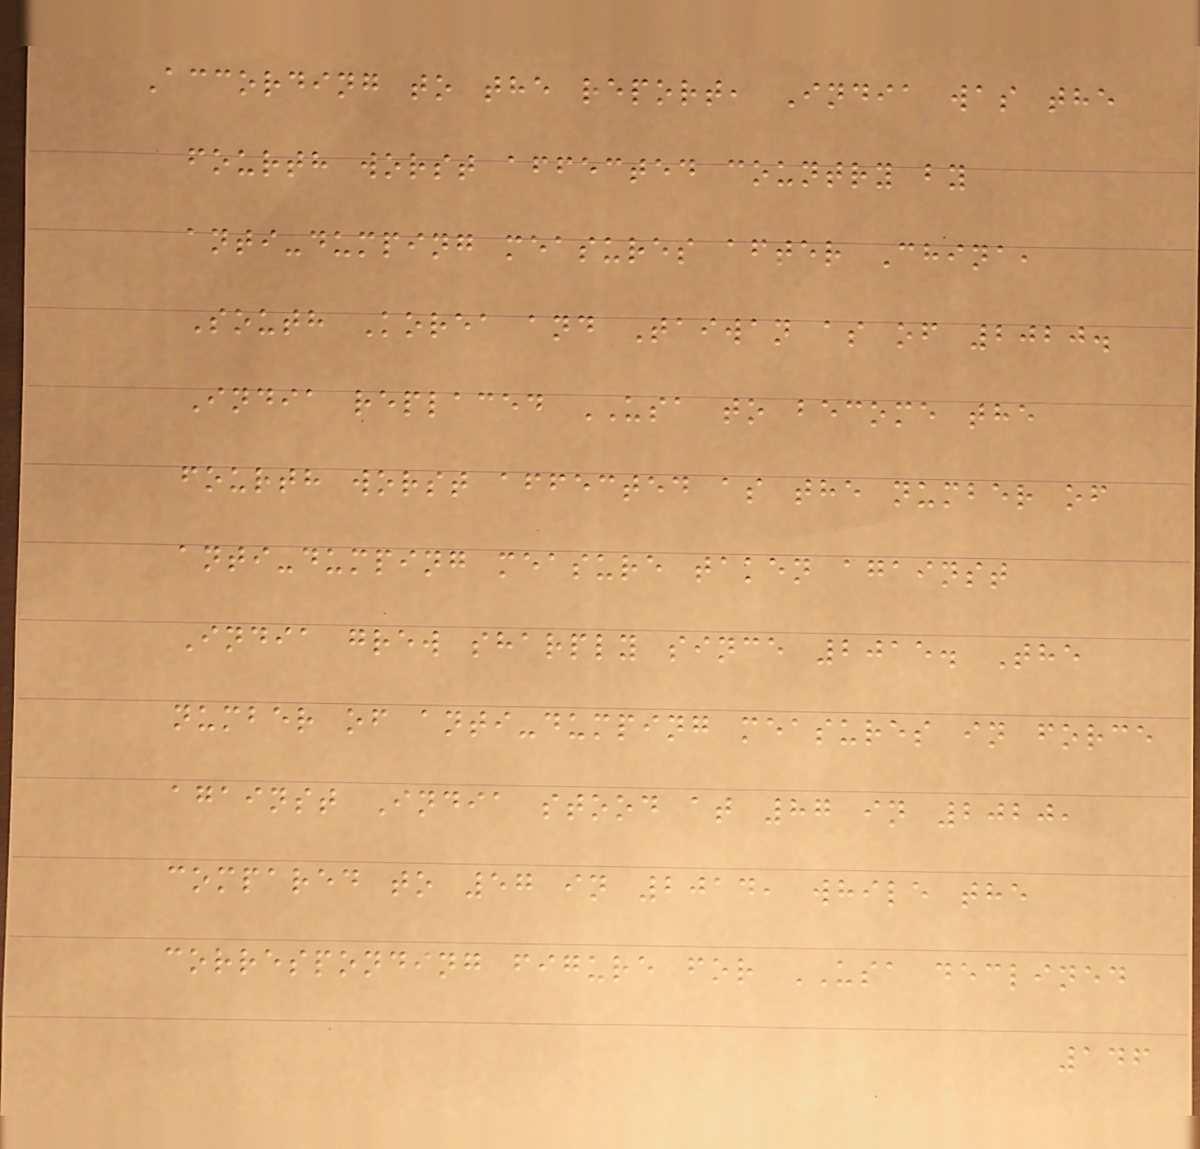According to the report, India was the
fourth worst affected country by
anti-dumping measures after China,
South Korea and Taiwan as of 2020.
India replaced USA to become the
fourth worst affected as the number of
anti-dumping measure taken against
India grew sharply since 2015. The
number of anti-dumping measures in force
against India stood at 87 in 2020,
compared to 57 in 2014, while the
corresponding figure for USA declined
146
